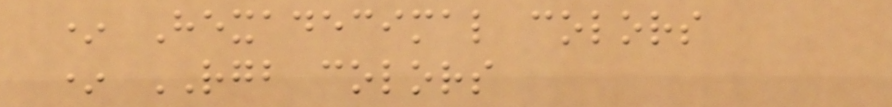* Hexadecimal colors
* RGB colors
